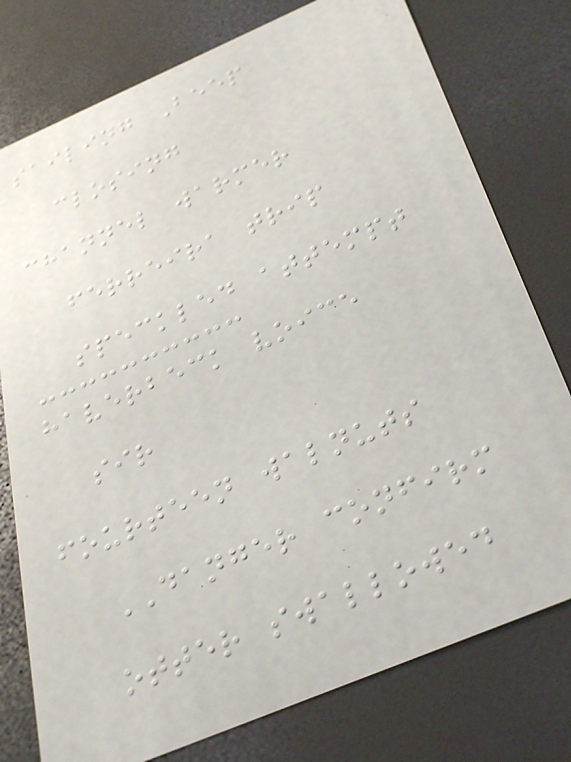sailing Beep
closing
channel warmer
ferreira trip
speckled attempt
haverbeck voice
sir
fourteen walnuts
DANGER confirm
otter swallowed
